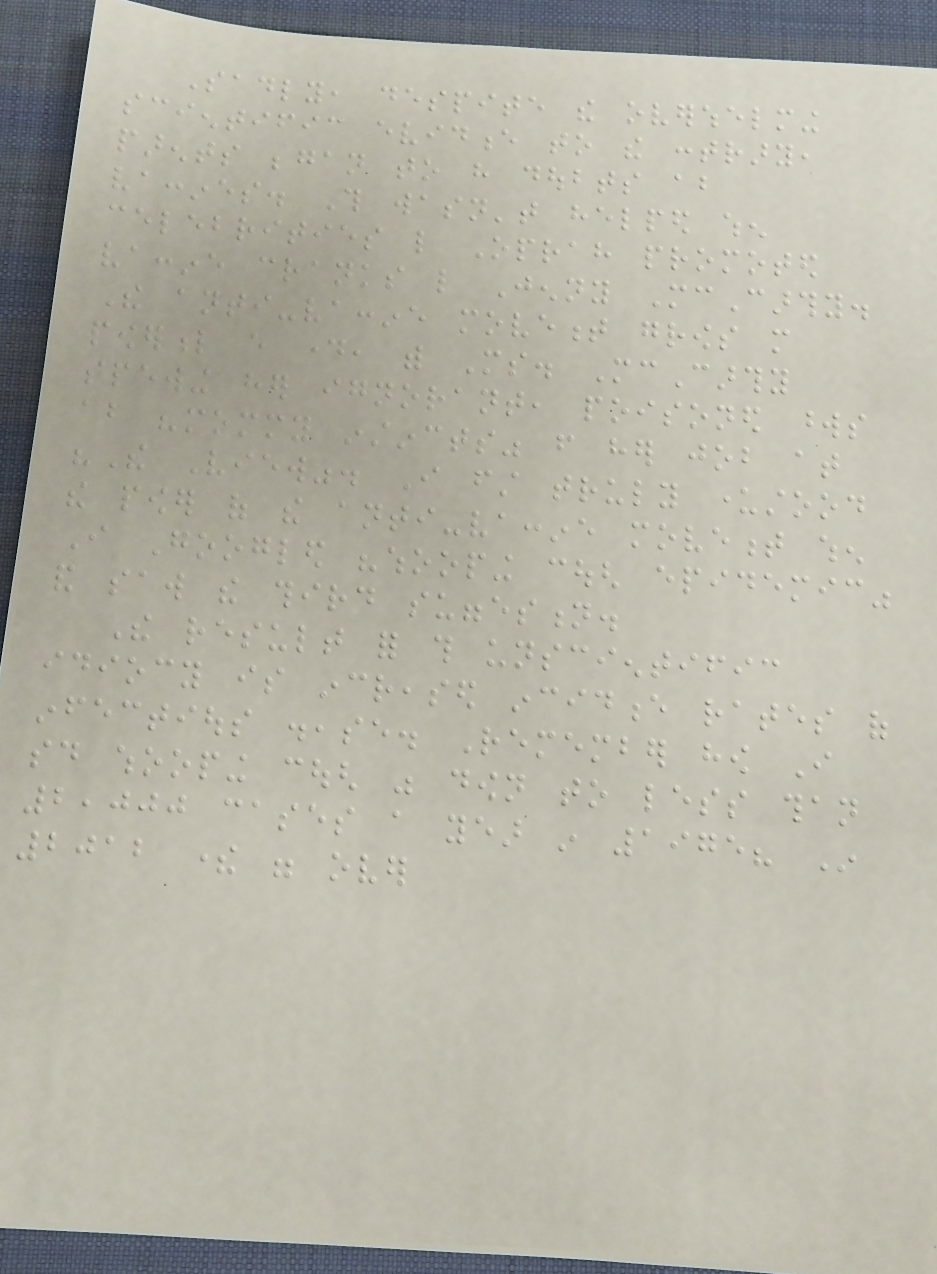Sadly, despite the overwhelming
scientific evidence to the contrary,
parents began to have doubts about
vaccines. This wasn't helped when
celebrities like Oprah promoted
vaccine cranks like Jenny McCarthy.
The anti-vaccine movement grows more
powerful every day, with Ms. McCarthy
spewing her ignorant, poisoned words
about "mommy instincts" from her job at
"The View". I first truly understood
the power of the anti-vaccine movement when
I Googled "whooping cough epidemic"
and saw the third suggestion.
The result for this unscientific
idiocy is increased incidence rates of
infectious disease. Remember how I
said whooping cough was down to less than
2,000 cases a year in 1975? In
2012 there were over
